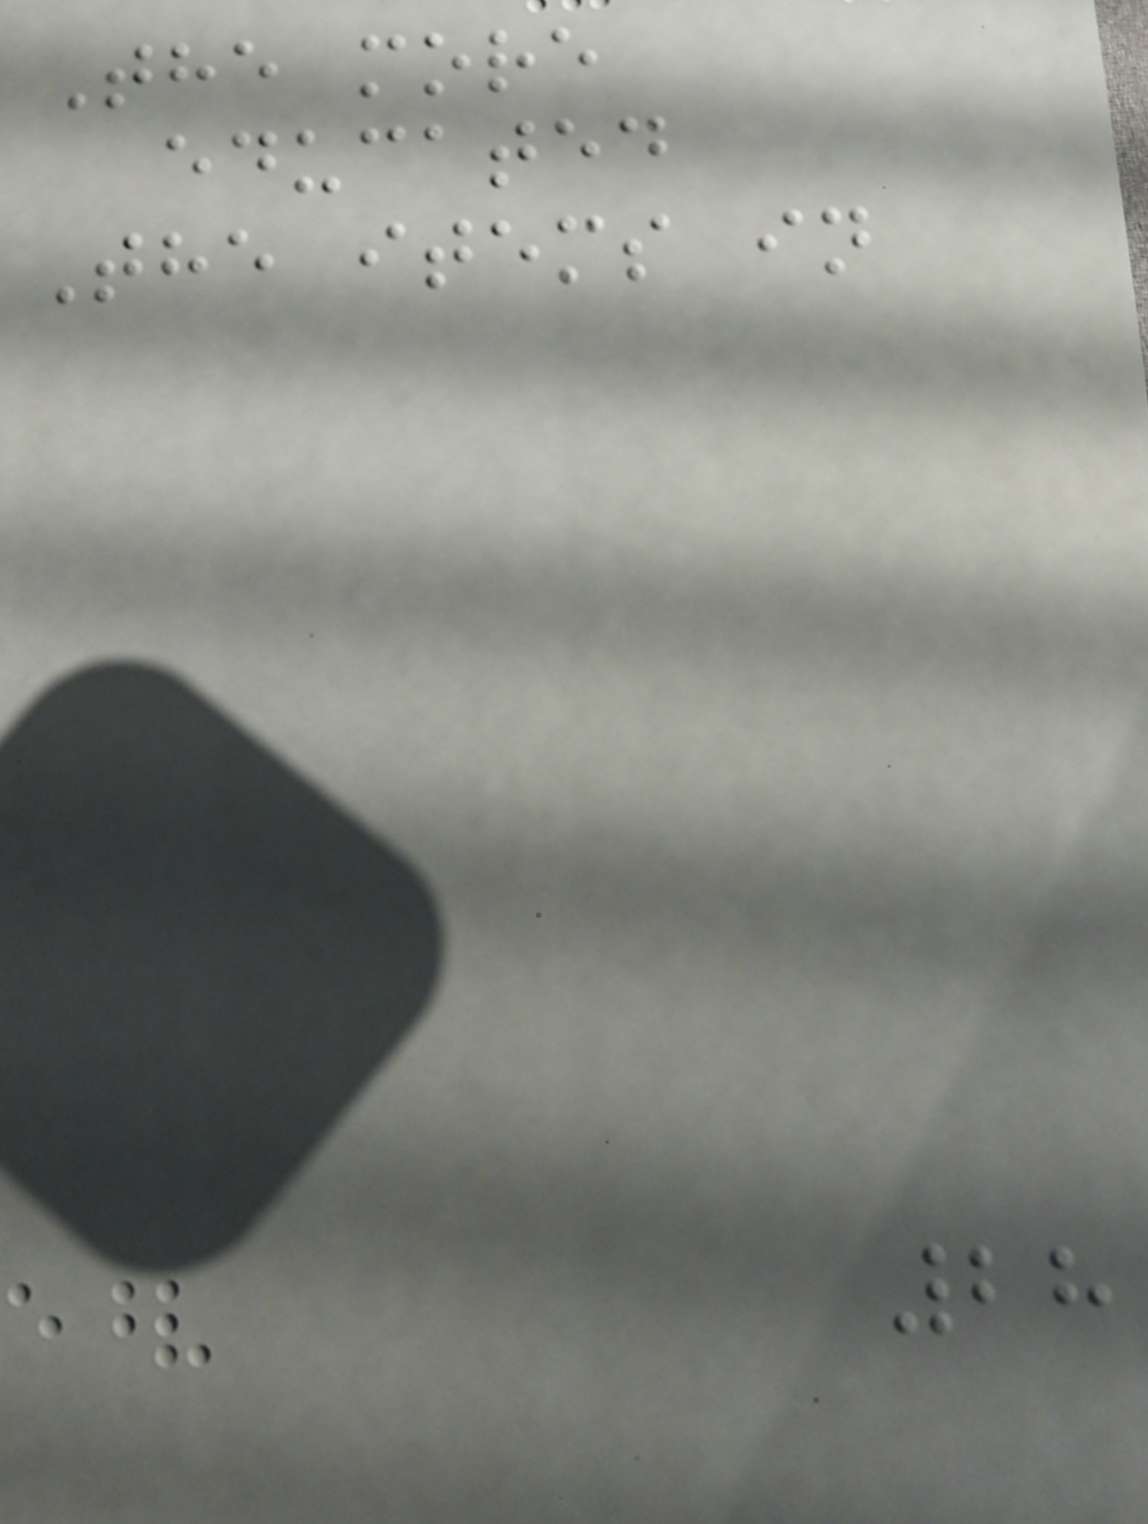The more
educated
The items in
28
